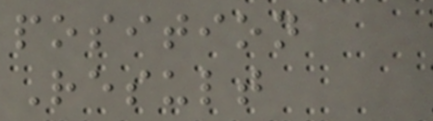position
Result
